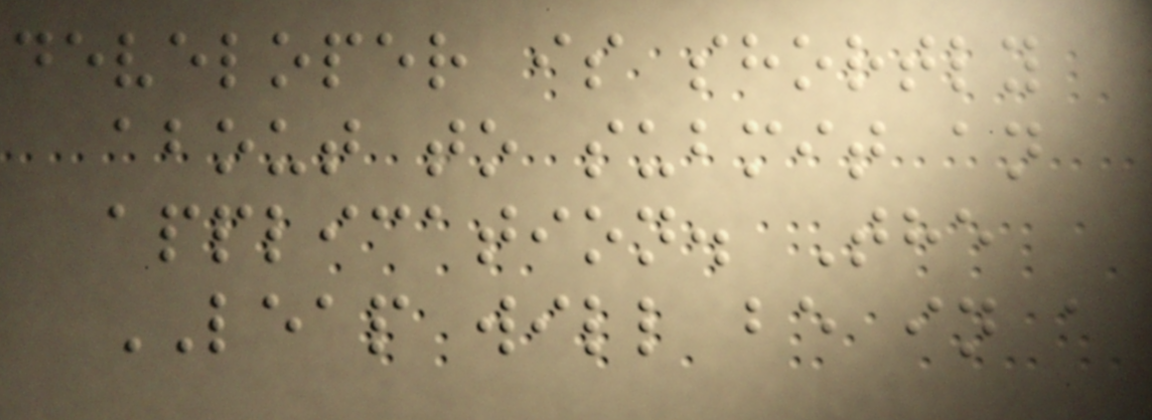developer is shortly
about to submit an
application. The
LEAP will be in a
